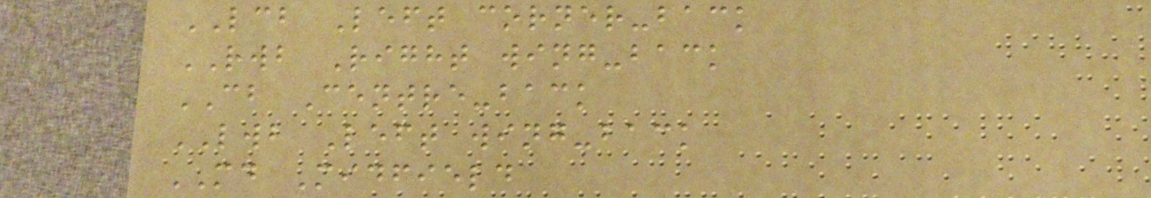LCB Left corner-back
RWB Right wing-back
CB Centre-back
LWB Left wing-back
MD Midfield
